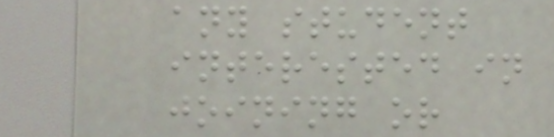any student
interested in
joining or
